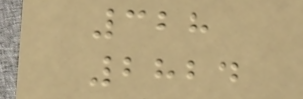328
2824
